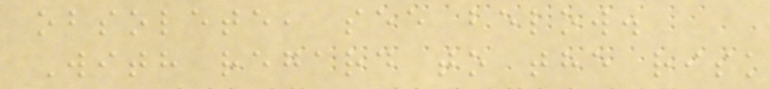obsolete, see below.
With regard to the risk
